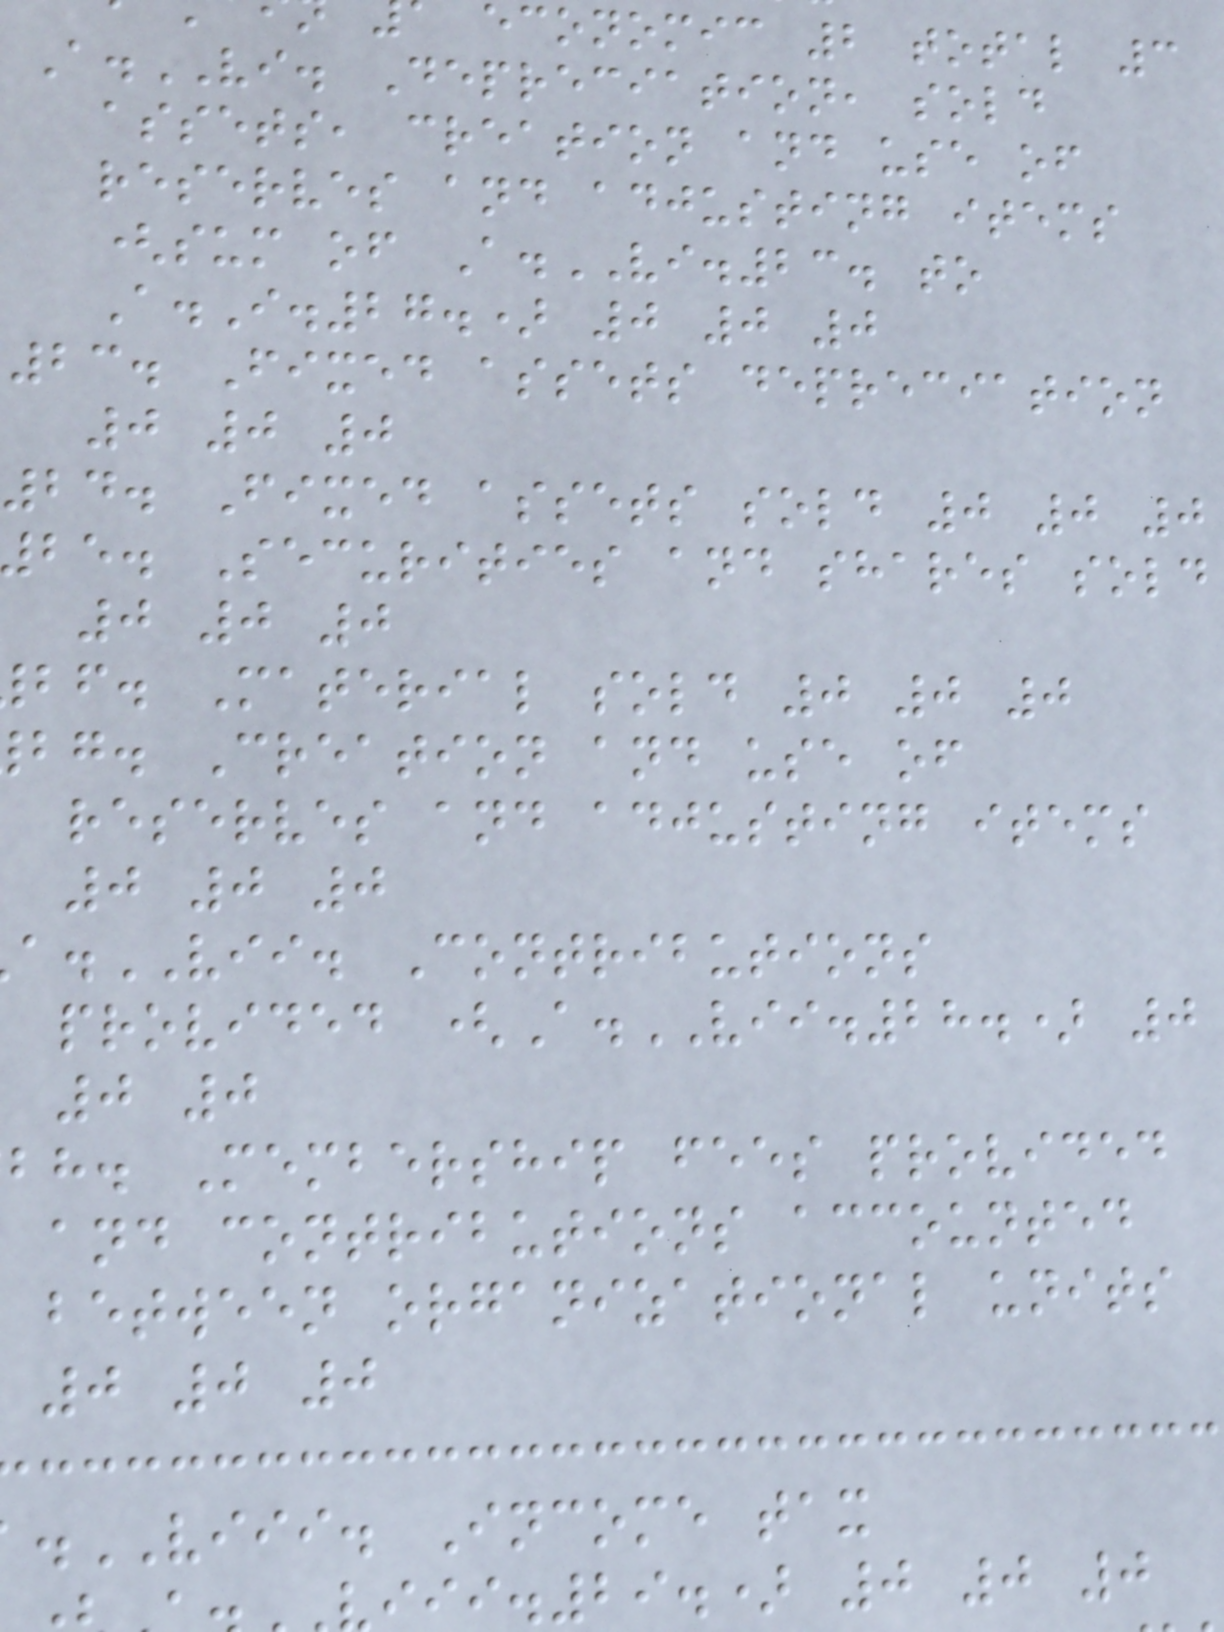economic 2 total 3
A.VI. Depreciation, sold
assets, creation and use of
reserves and adjusting items
(sum of A.VI.23. to
A.I.27.) 0 0 0
23. Fixed assets depreciation
0 0 0
24. Fixed assets sold 0 0 0
be. Securities and shares sold
0 0 0
bf. Material sold 0 0 0
bg. Creation and use of
reserves and adjusting items
0 0 0
.VII. Contributions
provided (A.VII.28.) 0
0 0
bh. Membership fees provided
and contributions accounted
between organizational units
0 0 0
.VIII. Income tax
ii.29.) 0 0 0
